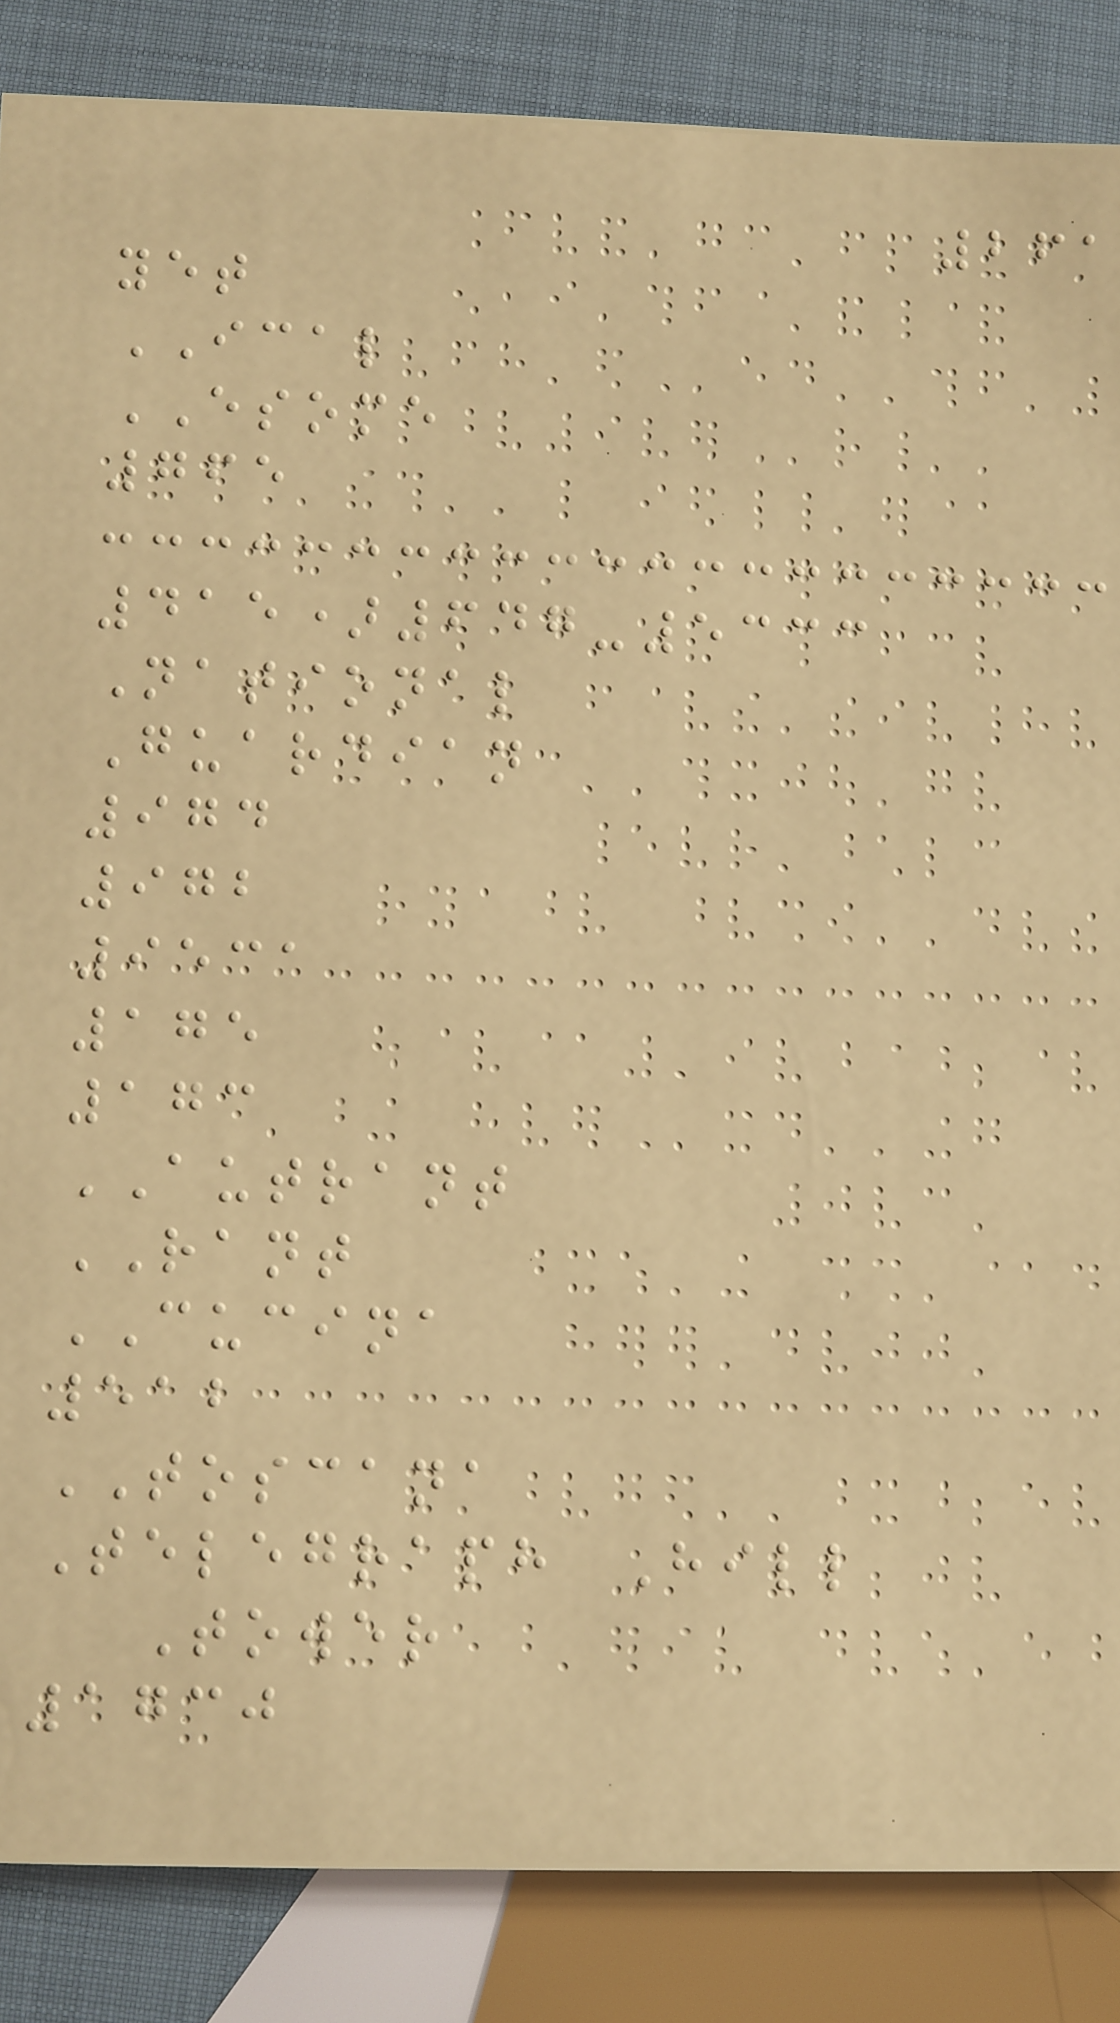261
yet
ICAL
ESOME
765
415)647-5333
National
Guardian
974
972
9531
175
173
AUTRANT
RANT
CUCINA
512
TOSCANA
Telegraph Hill
Tower
1730
